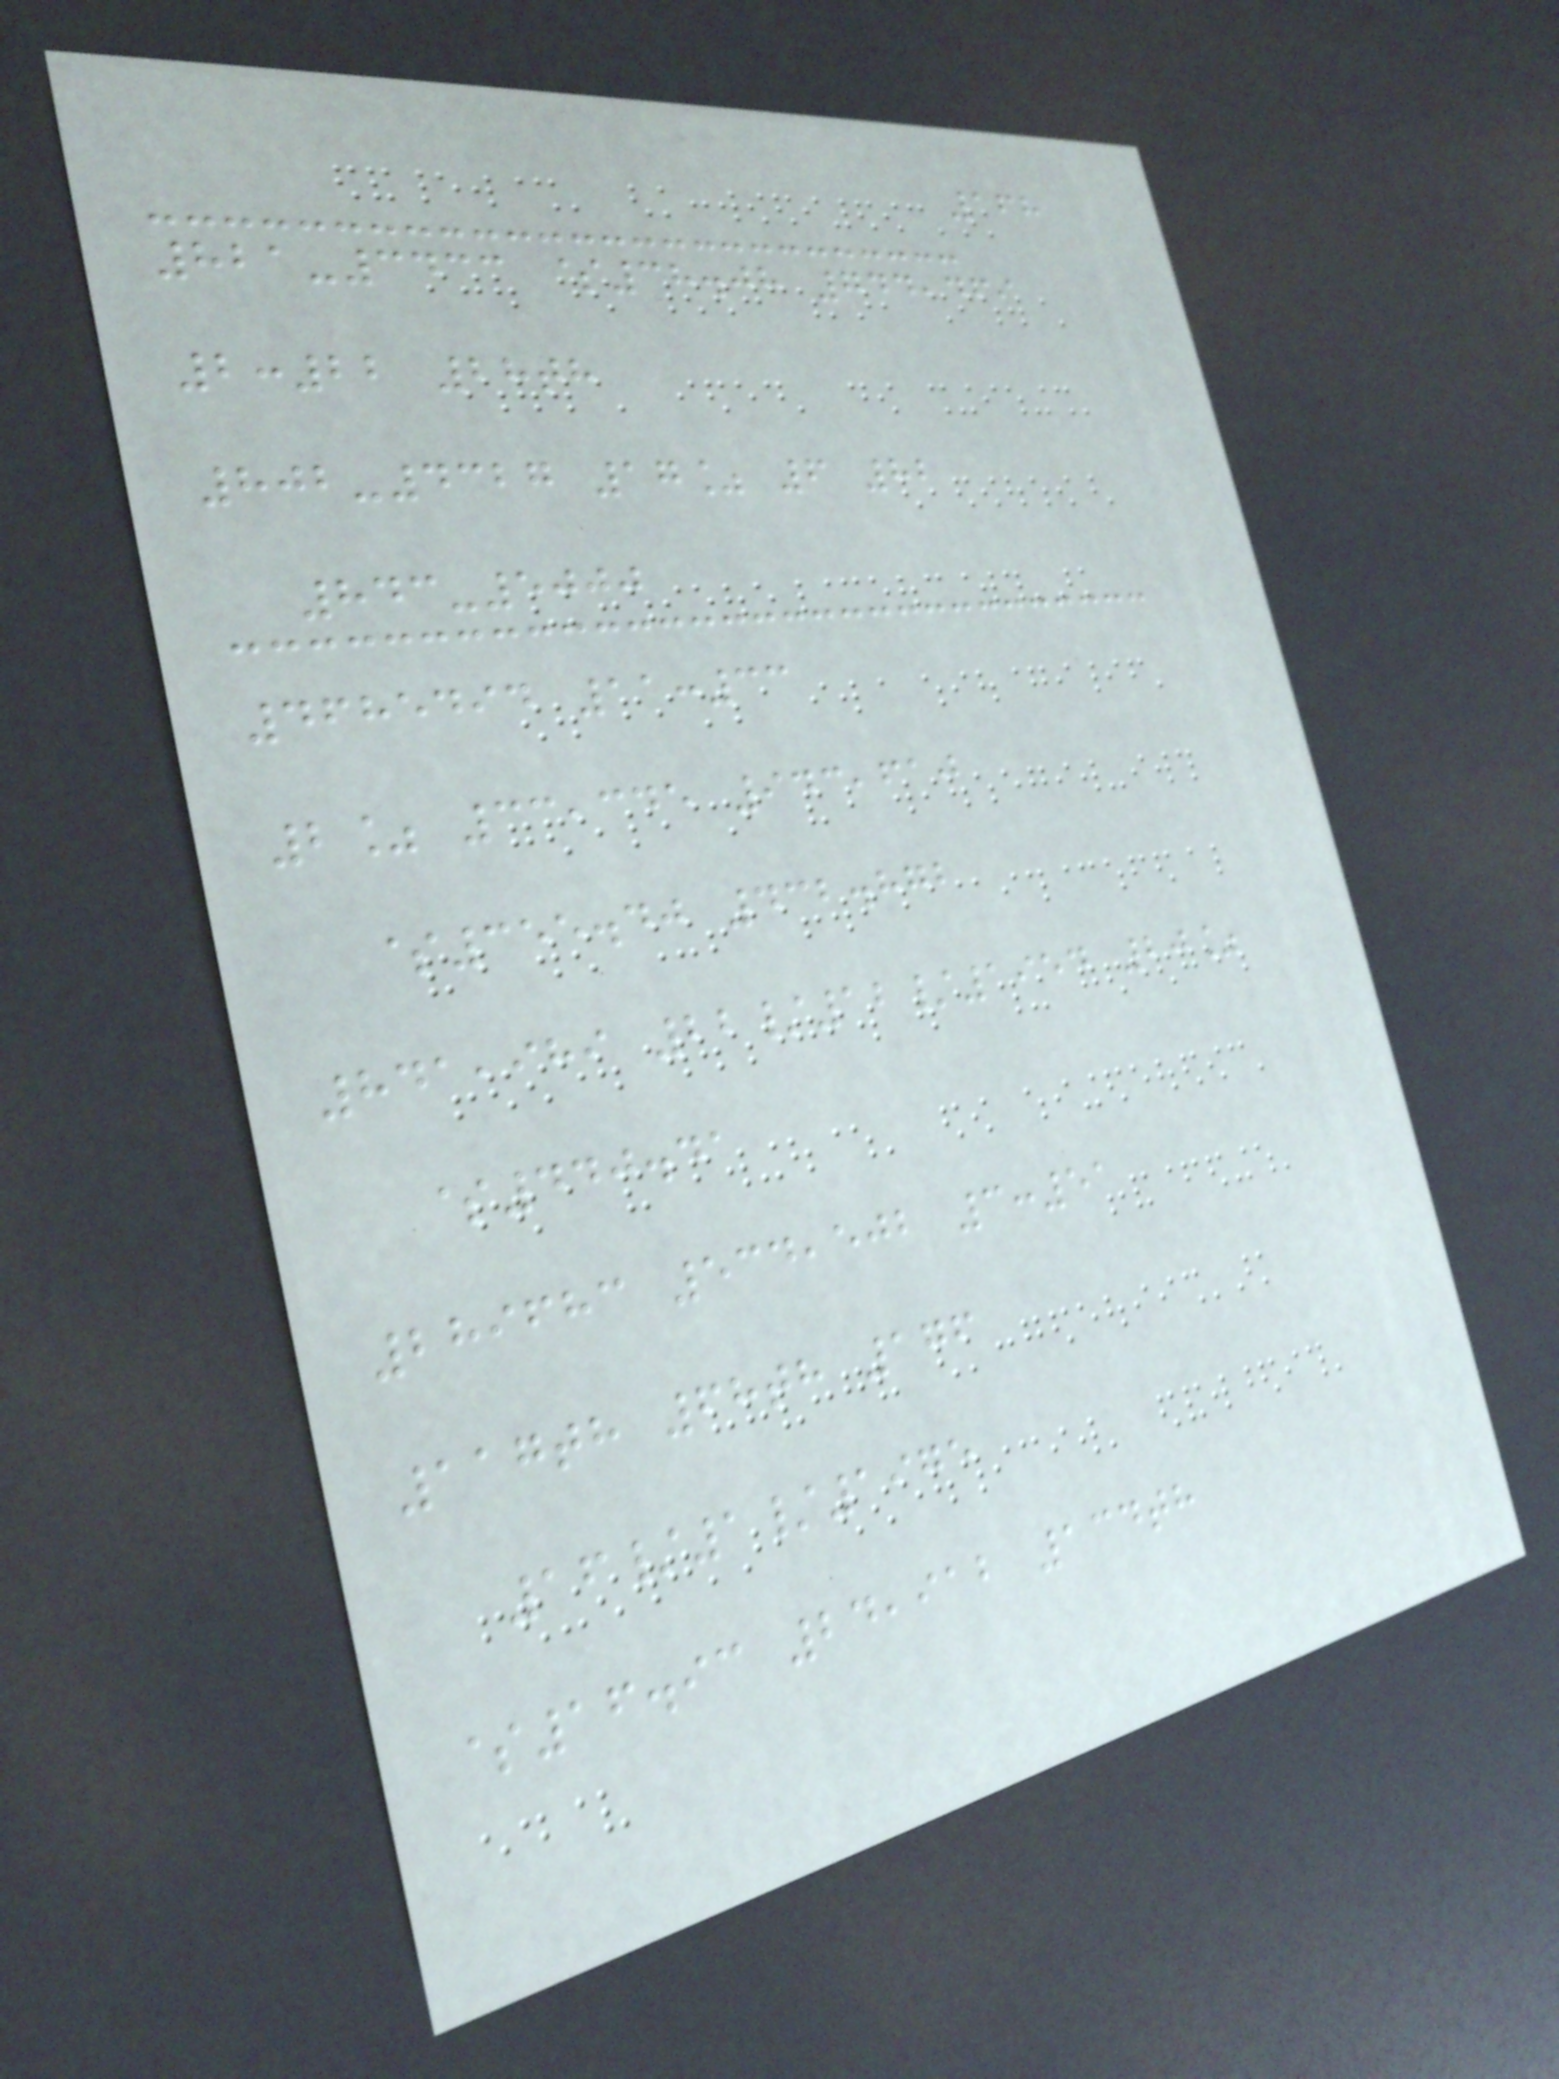168
821-3433 $38.08 744,469
2:22 28th
802-4327 17% 6 82
843-5000
4685494 11:33
2% 33,345 943,610
$355.40 432.872
841,989 22/12/1954 20%
$440.41
289683 534,502 3:51
117th 68th 176
16/1/1975
$16.93 24,912 134th
